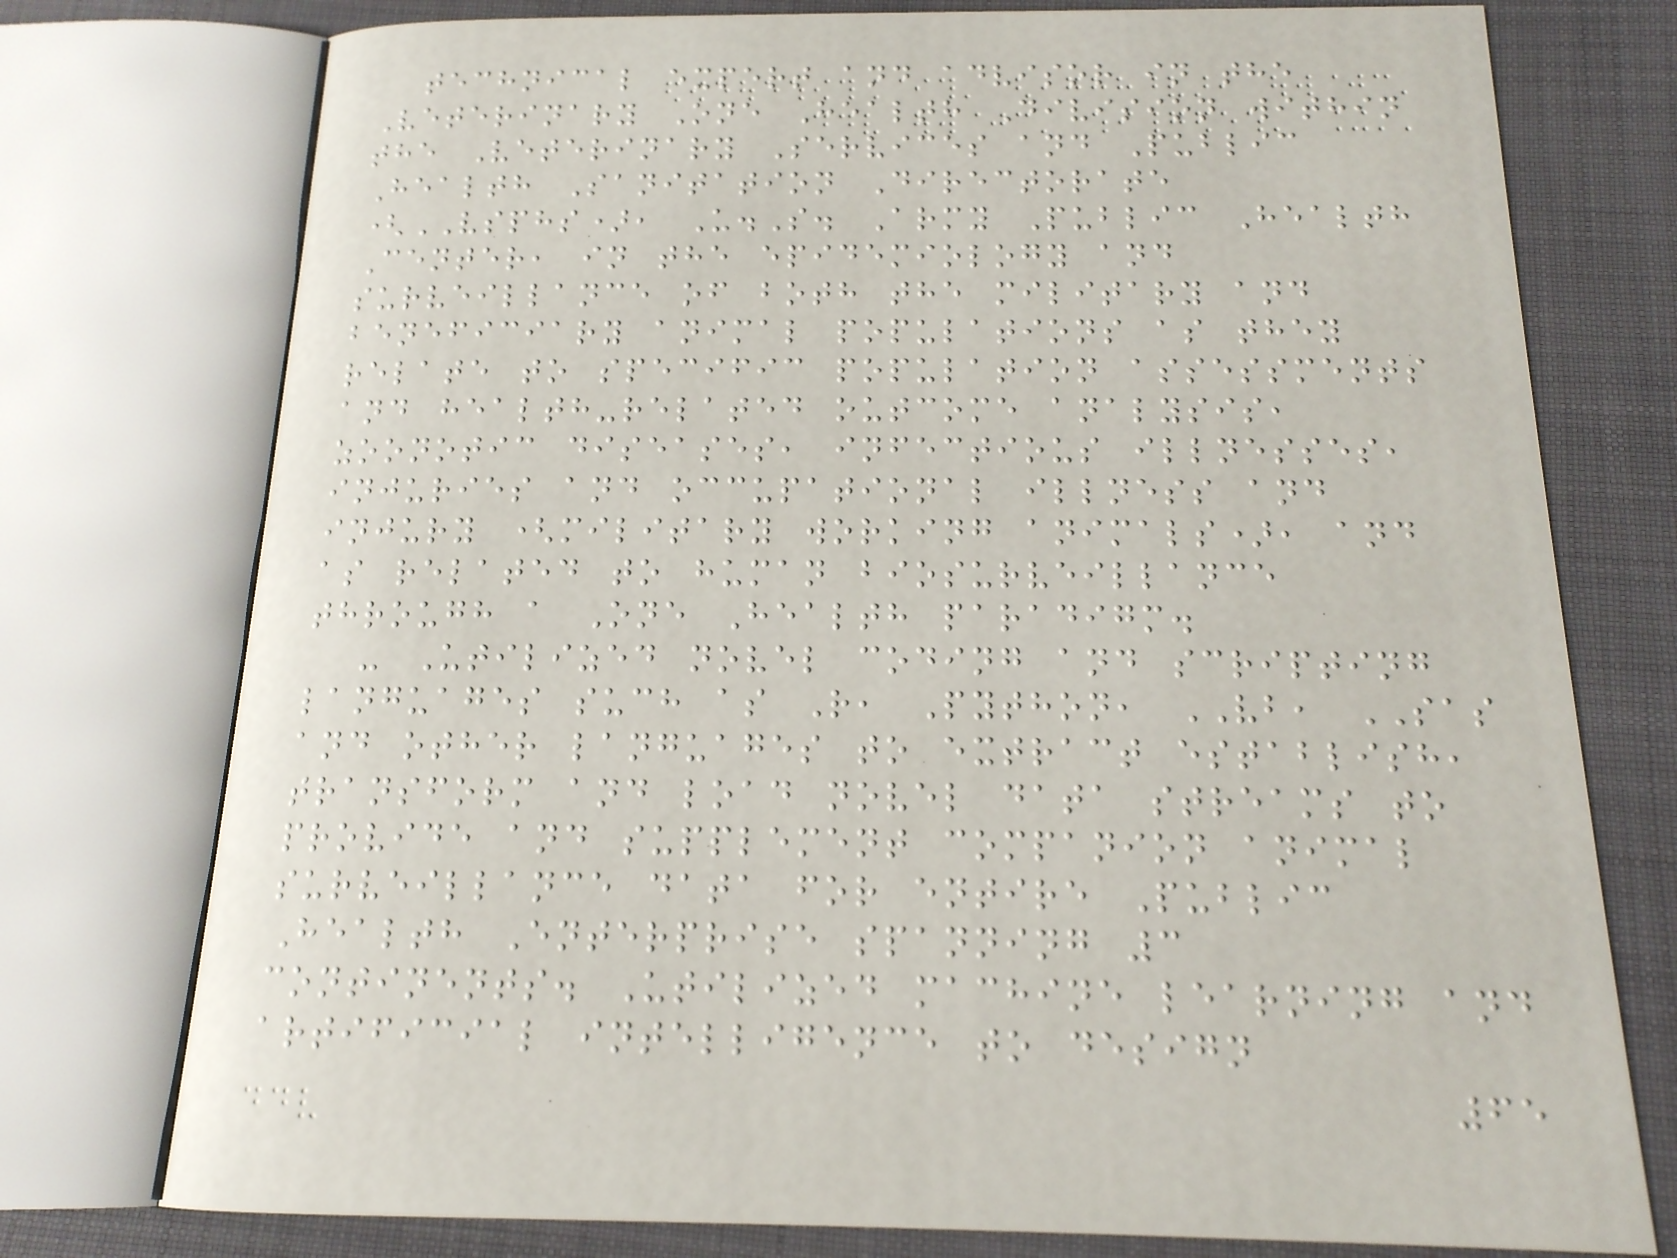technical expert and advisor in the
Veterinary One Health Division within
the Veterinary Services and Public
Health Sanitation Directorate
(VSPHS), U.S. Army Public Health
Center, in the epidemiology and
surveillance of both the military and
beneficiary animal populations as they
relate to specific population assessments
and health-related outcome analysis,
zoonotic diseases, infectious illnesses,
injuries and occupational illness and
injury (military working animals), and
as related to human biosurveillance
through a One Health paradigm.
- Utilized novel coding and scripting
languages such as R, Python, VB, SAS
and other languages to extract establish,
transform and load novel data streams to
provide and supplement companion animal
surveillance data for entire Public
Health Enterprise spanning 3
continents. Utilized machine learning and
artificial intelligence to design
65
